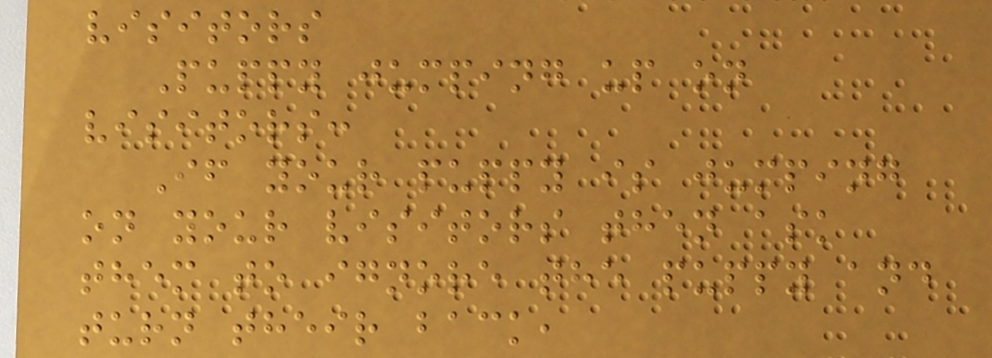visitors
Puppy jumping up on
visitors:
If your puppy is jumping
on your visitors then ask
them to ignore the puppy and
turn their back,
